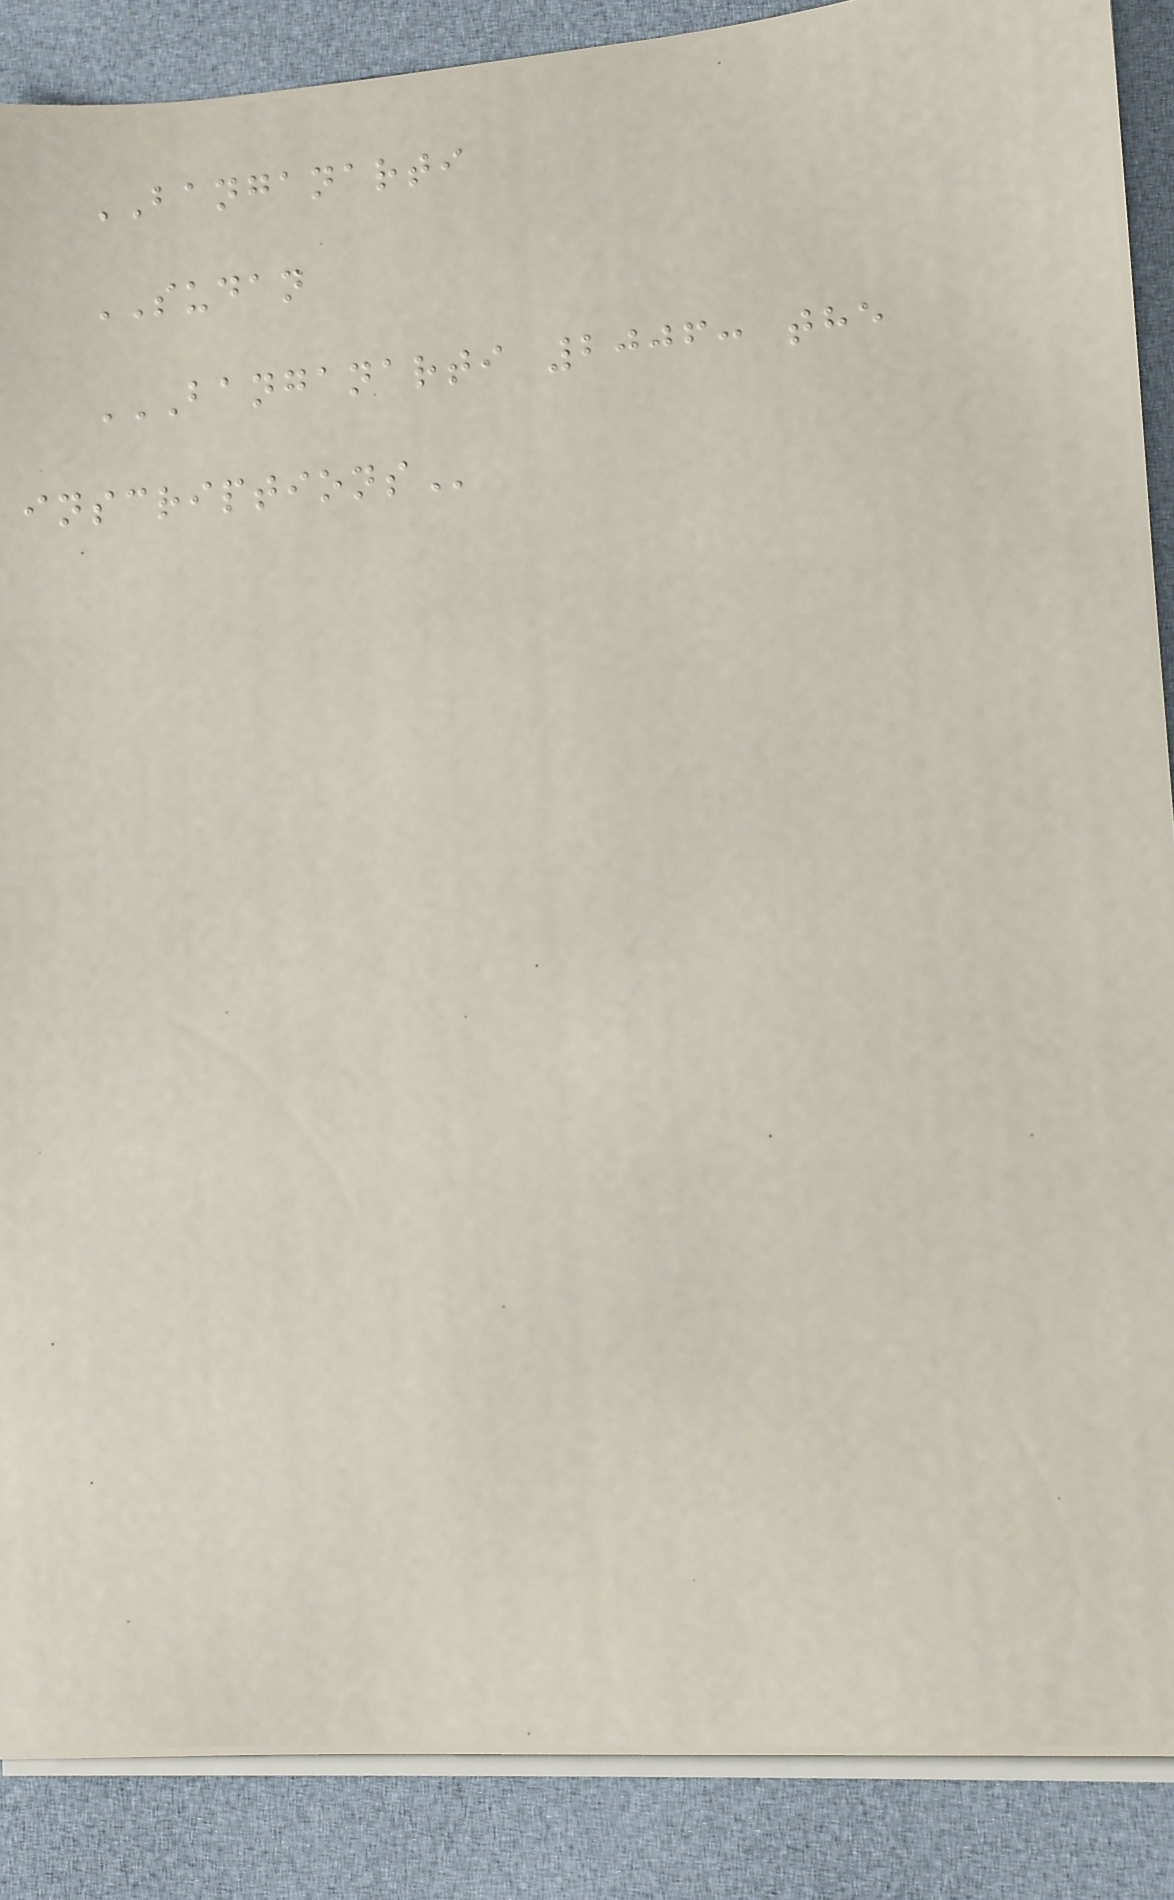BANGANARTI
SUDAN
BANGANARTI 2006: THE
INSCRIPTIONS
